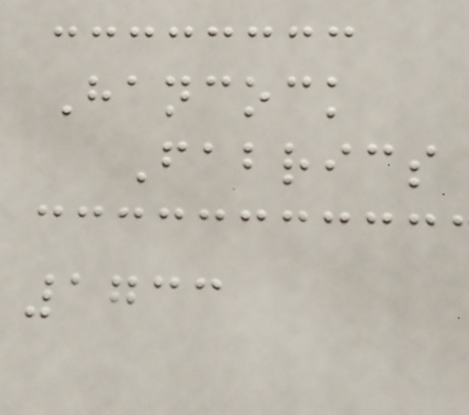Hancock
Fabrics
1733
